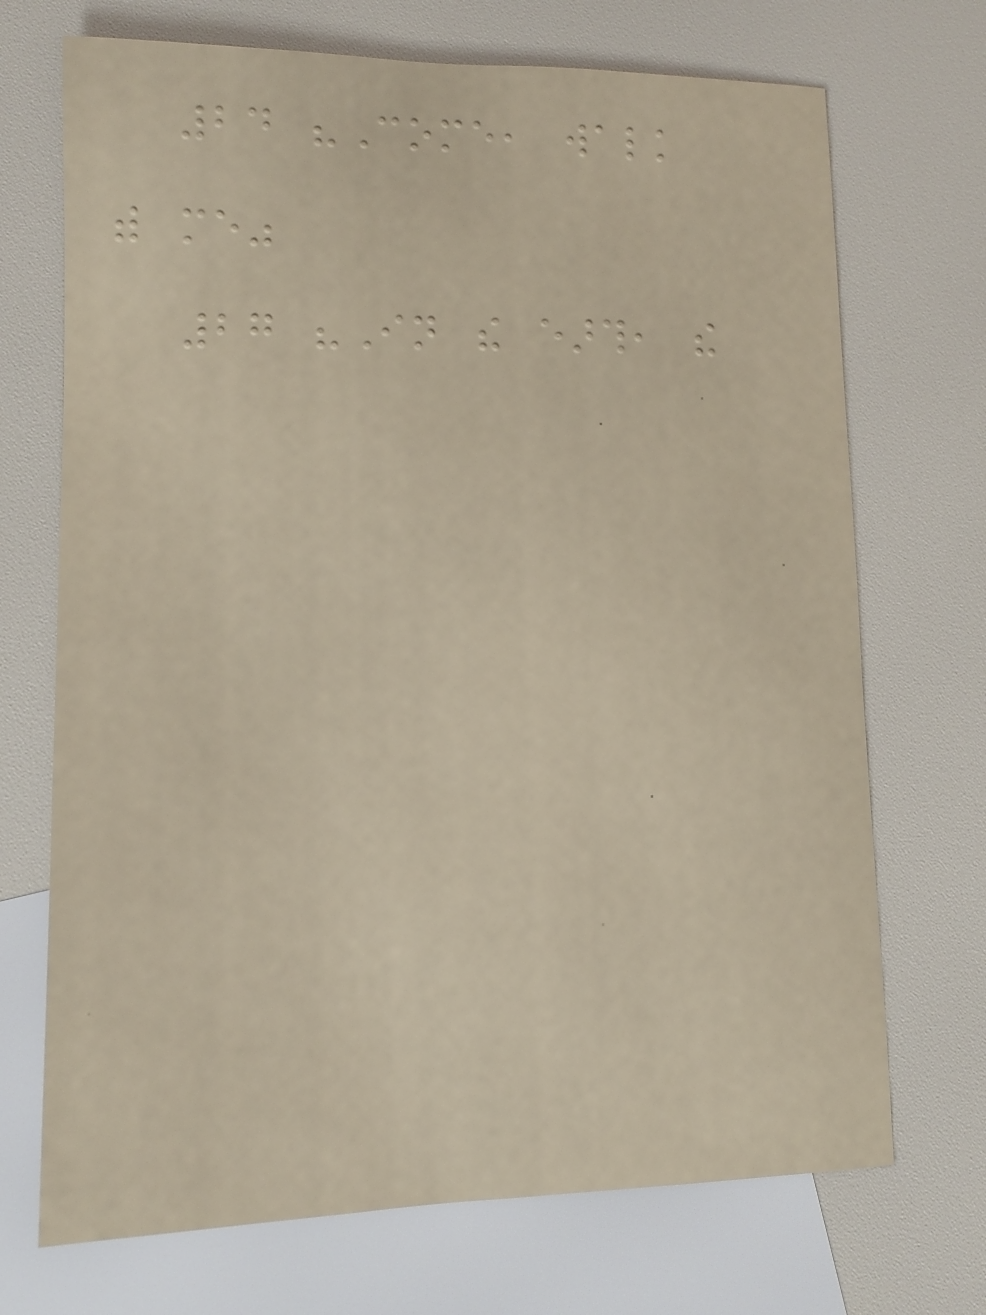24 "Come, walk
with me"
27 "In the earth, the
